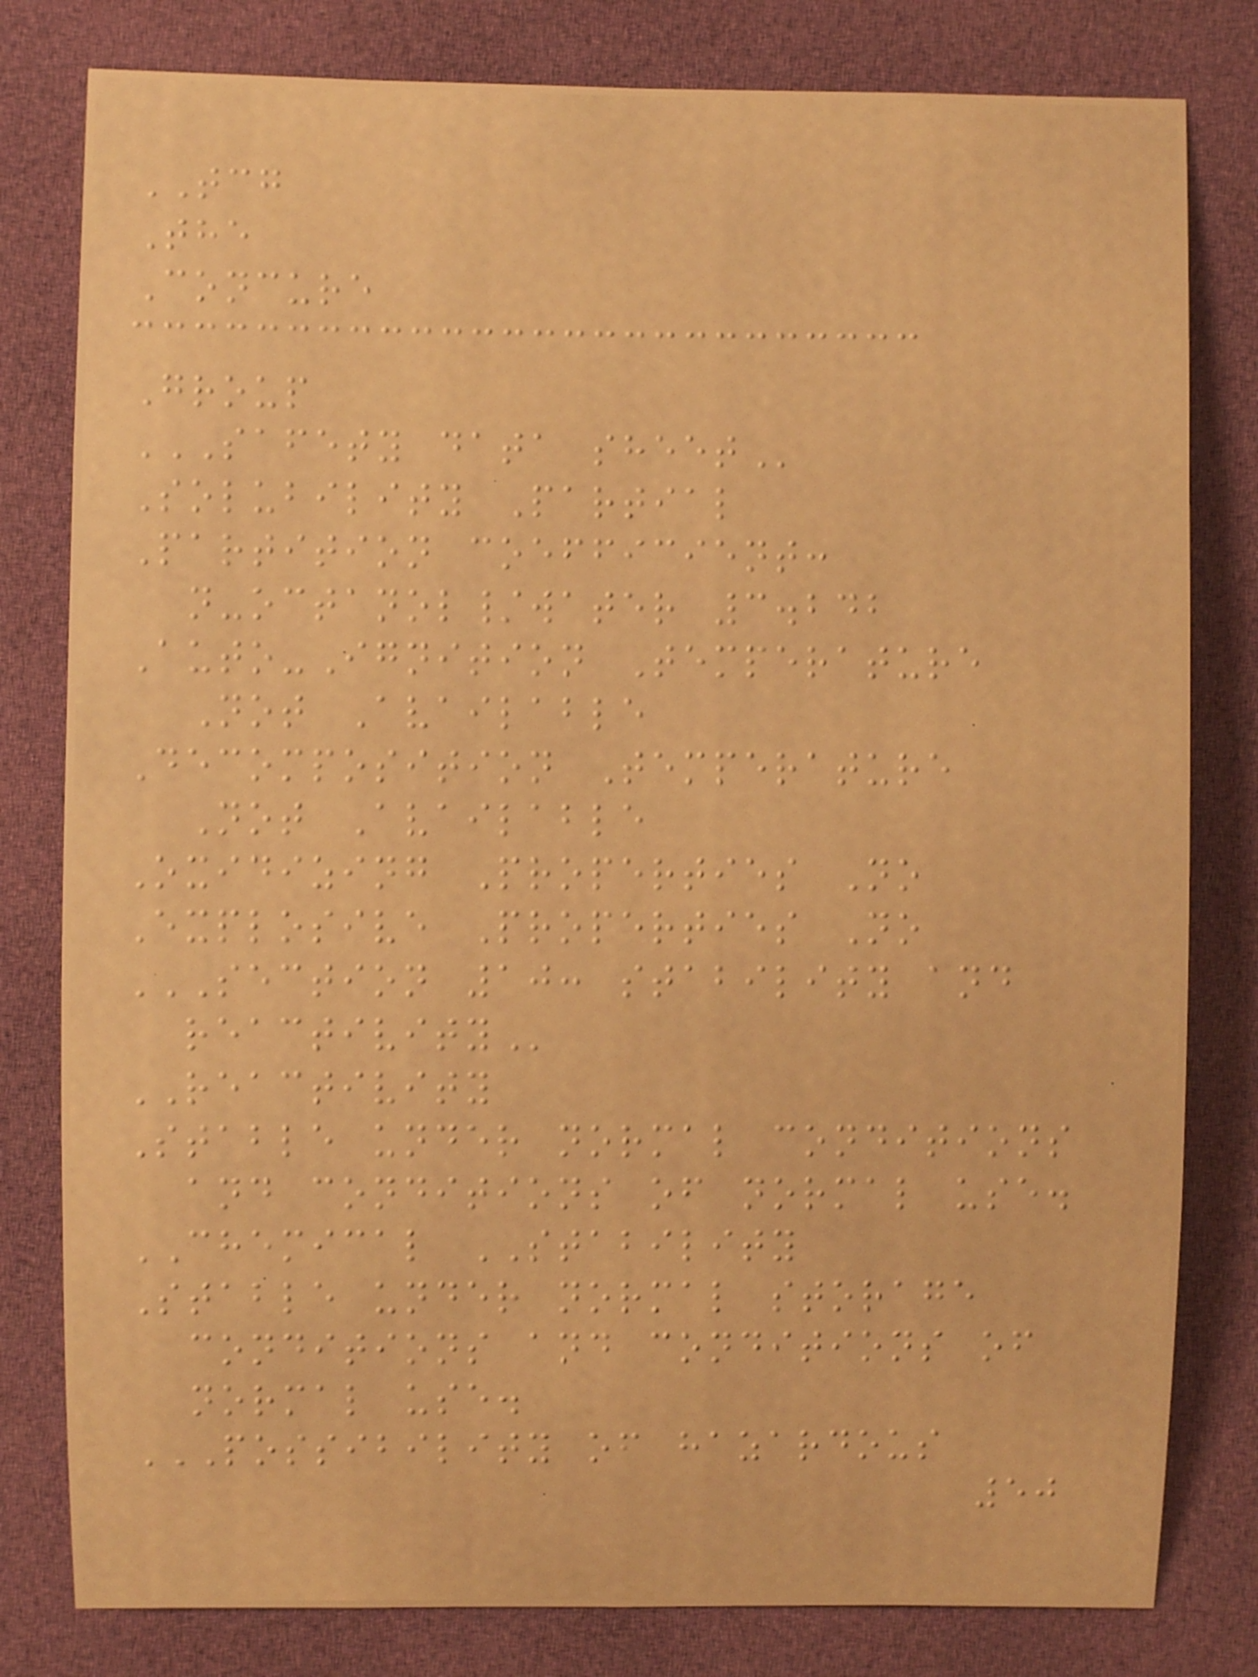TCG
The
Concure
Group
SAFETY DATA SHEET
Solubility Partial
Partition coefficient:
n-octanol/water 3.242
Auto-Ignition Temperature
Not Available
Decomposition Temperature
Not Available
Oxidizing Properties No
Explosive Properties No
SECTION 10: STABILITY AND
REACTIVITY
REACTIVITY
Stable under normal conditions
and conditions of normal use.
CHEMICAL STABILITY
Stable under normal storage
conditions and conditions of
normal use.
POSSIBILITY OF HAZARDOUS
50
